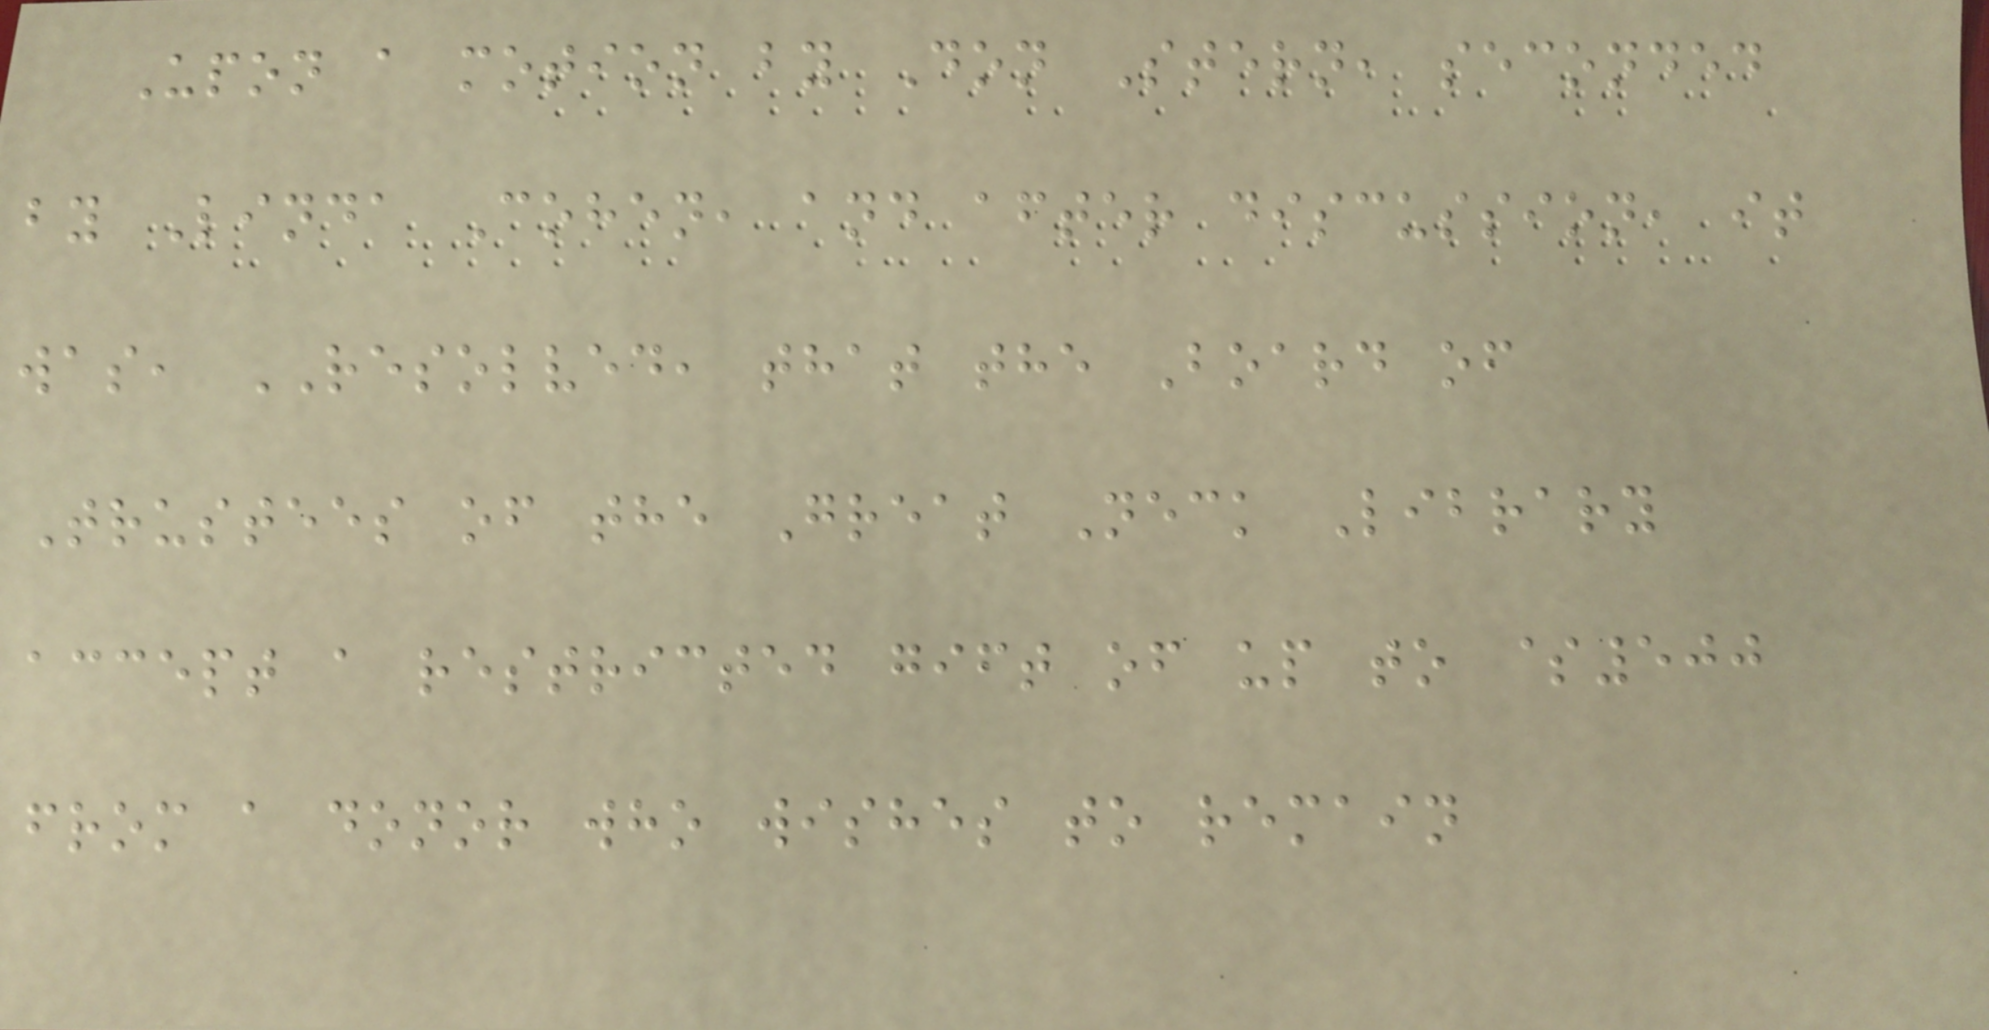Upon a motion by Don Stern, seconded
by Linda Cohen, and after discussion, it
was, RESOLVED, that the Board of
Trustees of the Great Neck Library
accept a restricted gift of up to $500
from a donor who wishes to remain
